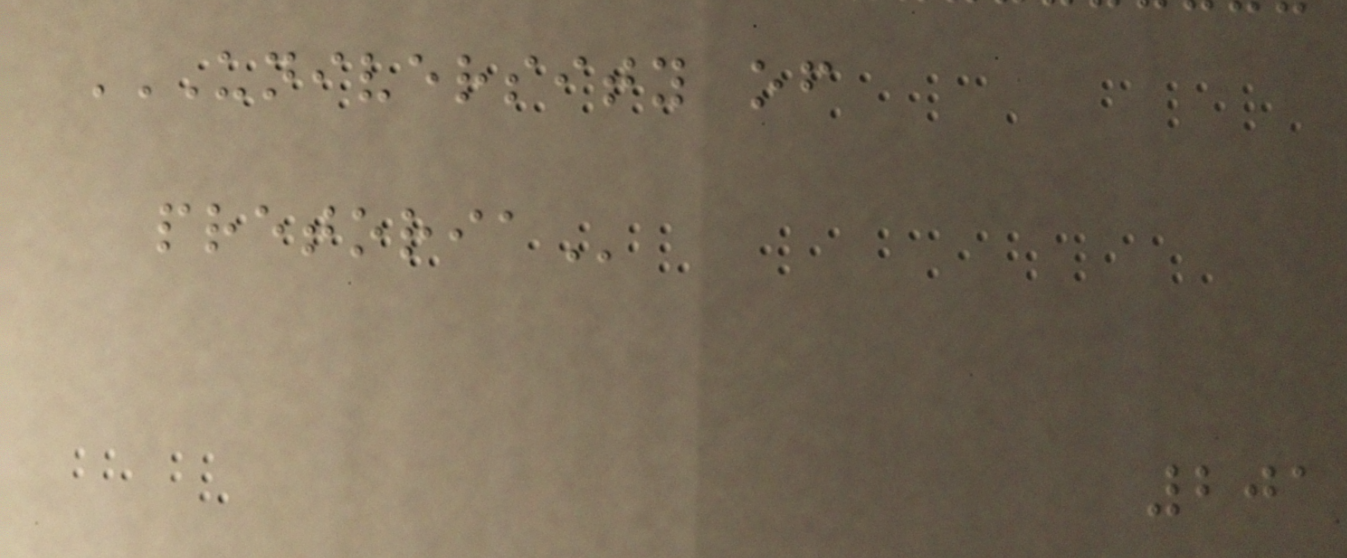UNIVERSITY OF
PRETORIA
201
